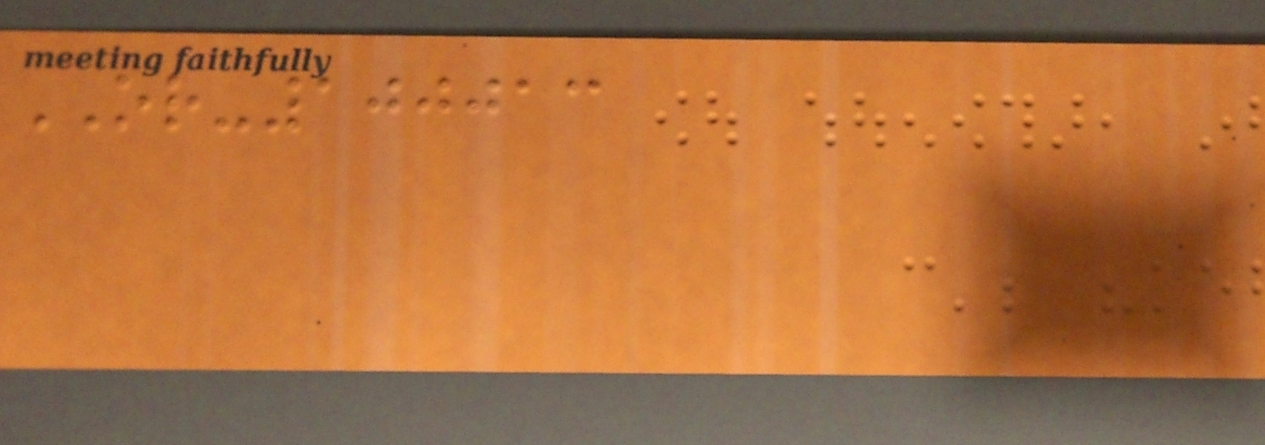OR-100013
